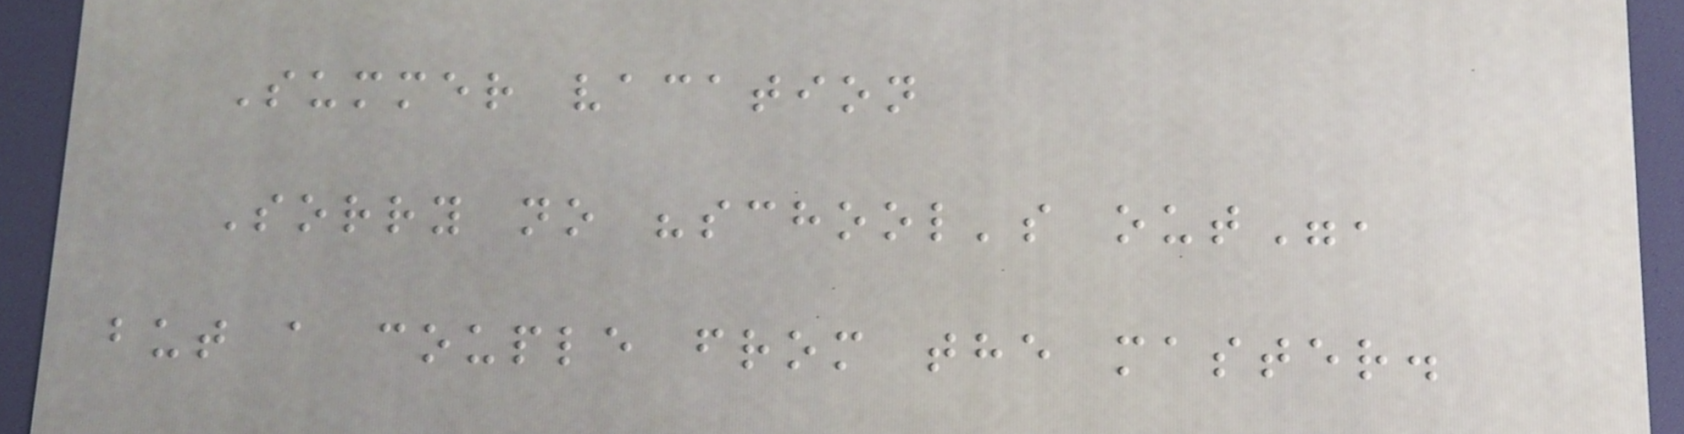Summer vacation
Sorry no "school's out",
but a couple from the master.
